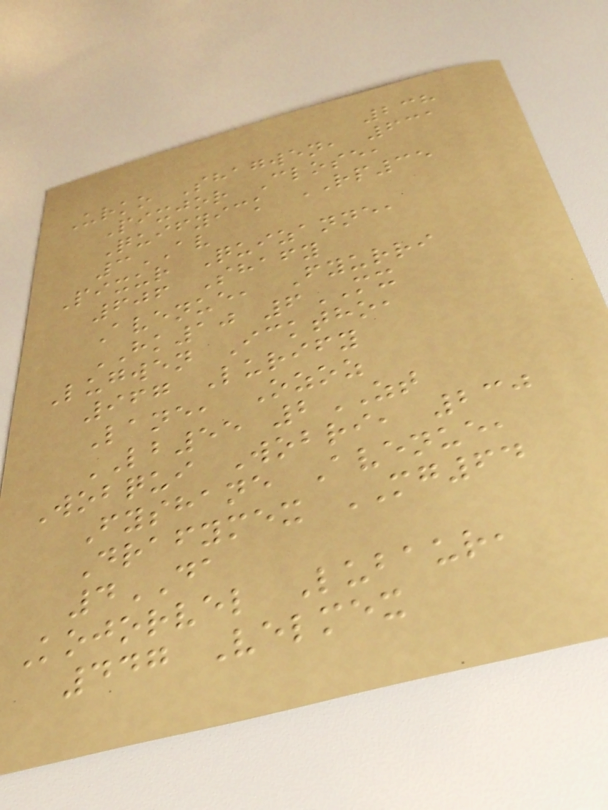238
Urko Shagwen, 631
Pixjor Close,
Quifyick RP35
3AV
Pixur Quizanne,
606 Shafy
Avenue, Fyurri
HK10 6MX
Lugwen Icktho,
967 Lurify
Lane, Ozoz
LB55 2ZT
Wobqui Wobri, 230
Fyshane Avenue,
Drafymex MG64
4DA
Kojorvel Lubaur,
447 Velmex
